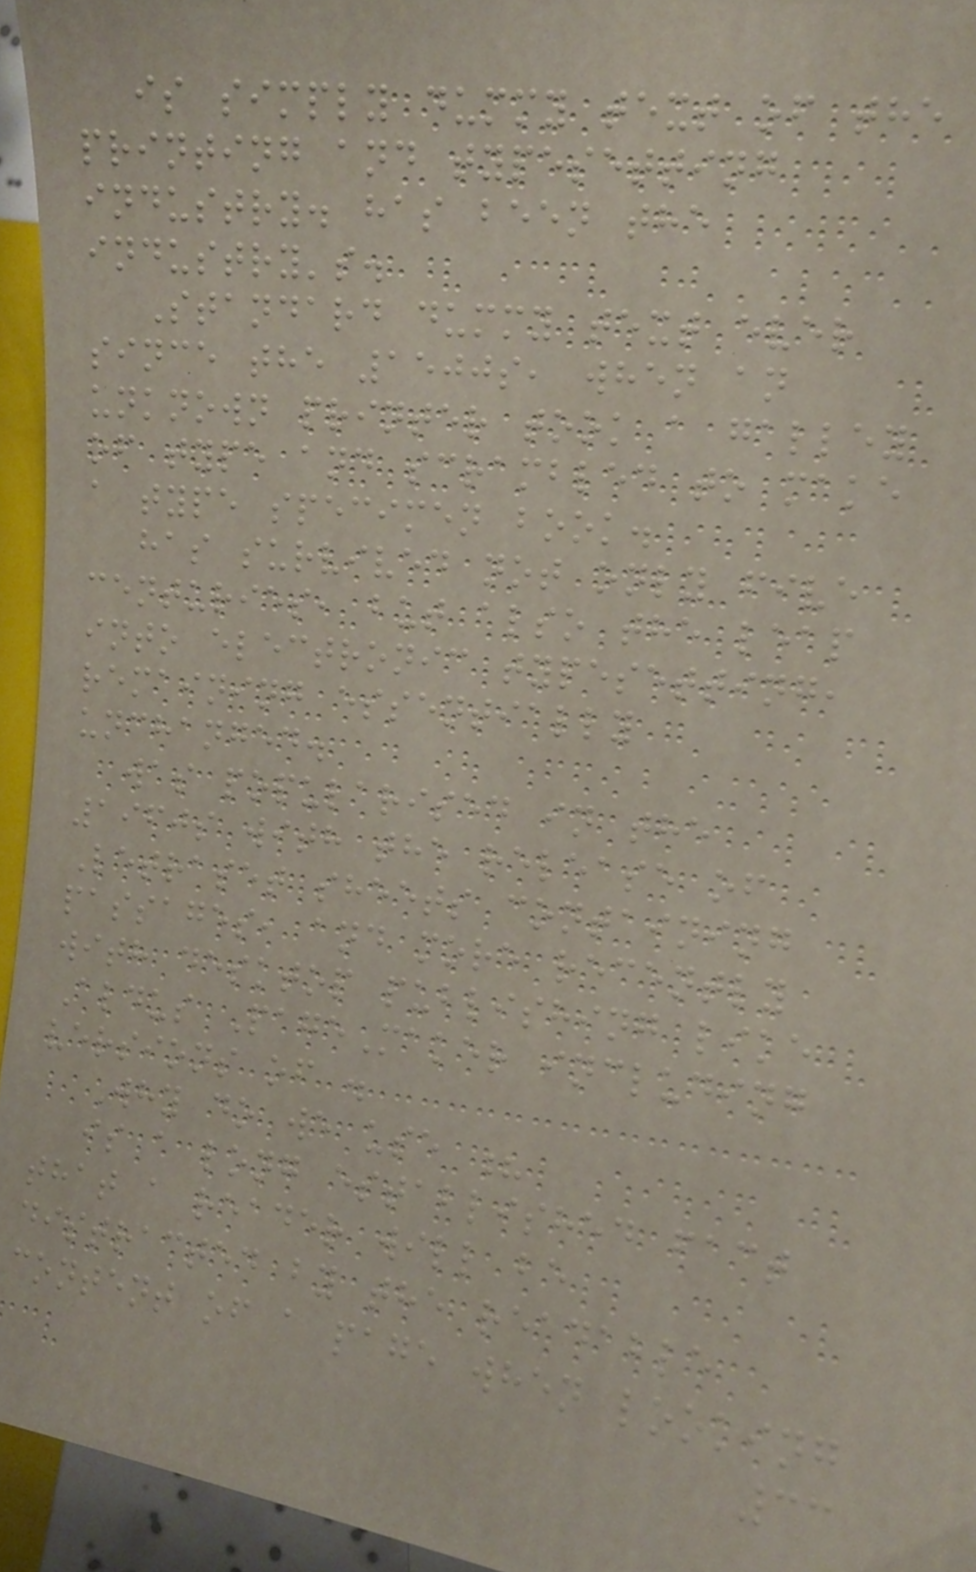is simply dummy text of the
printing and typesetting
industry. has been the
industry's.
Standard dummy text ever
since the 1500s, when an
unknown printer took a galley
of type and scrambled to make
a type specimen book.
has survived not only five
centuries, but also the leap
into electronic typesetting,
remaining essentially
unchanged.
was popularised in the
1960s with the release of
Letraset sheets containing
passages, and more recently
with desktop publishing like
Aldus PageMaker including
versions of .
Why do we use ?
is a long established fact
that a reader will be
distracted by the readable
content of a page when looking
33
